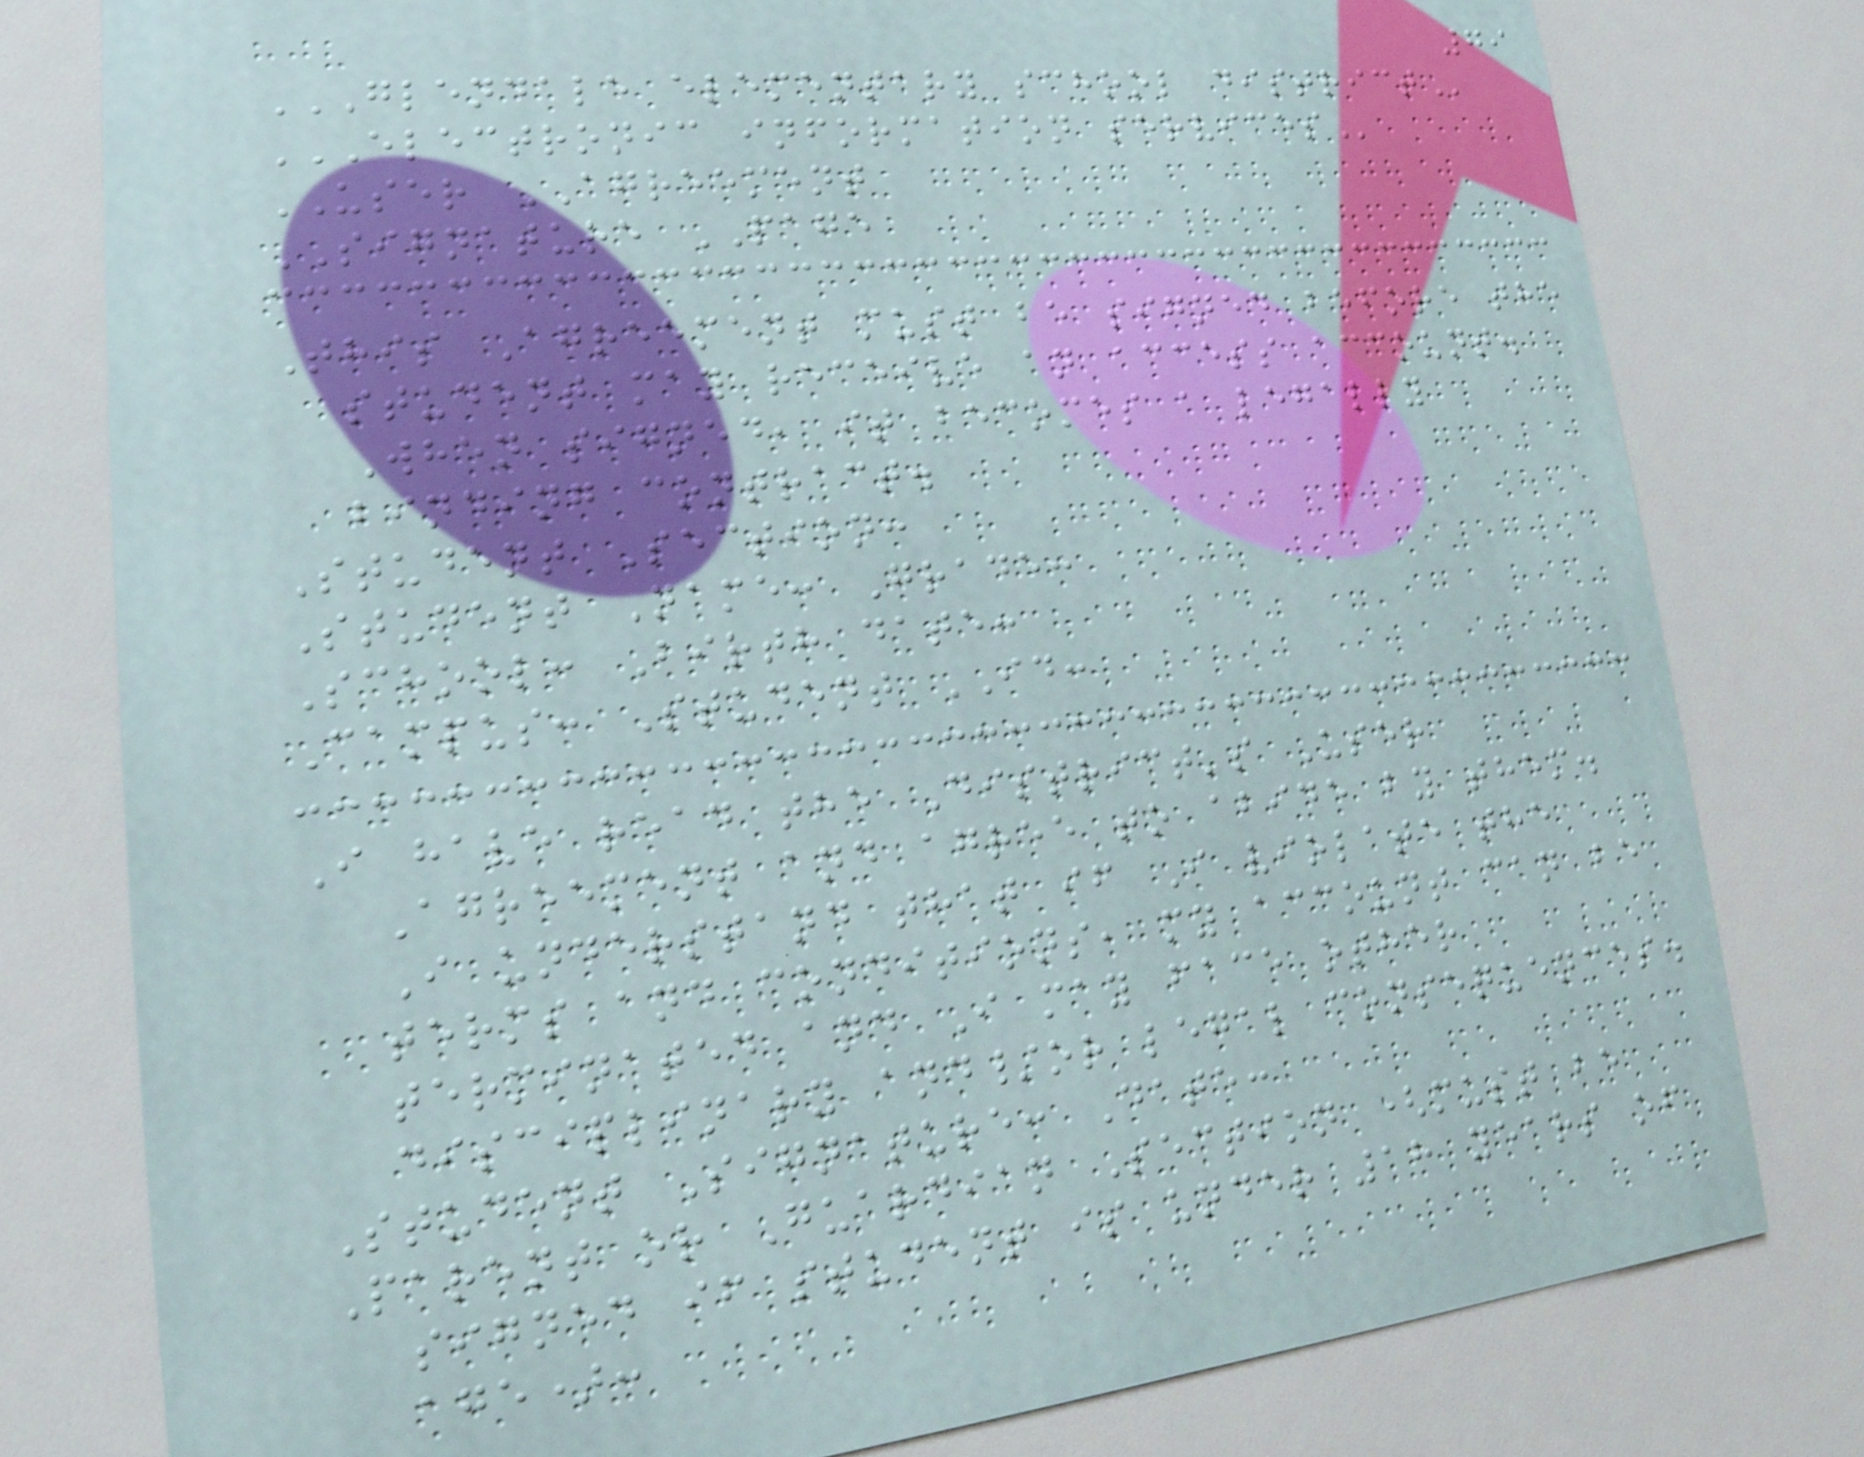79
GLENDALE ELEMENTARY SCHOOL DISTRICT
ELECTRONIC INFORMATION SERVICES
USER AGREEMENT
SIGNATURE PAGE
This Agreement must be signed before the
student may receive an access account.
When signed, it becomes a legally
binding contract.
Student Section:
Student Name: Grade:
School: Birth date:
Campus: Student ID:
I have read the District's User
Agreement and agree to abide by them.
I understand that if I violate the
terms and conditions, my account can be
terminated and I may face other
disciplinary and/or legal consequences.
Student Signature: Date:
Parent or Guardian Section (must be
signed if student is under 18 years of
age):
